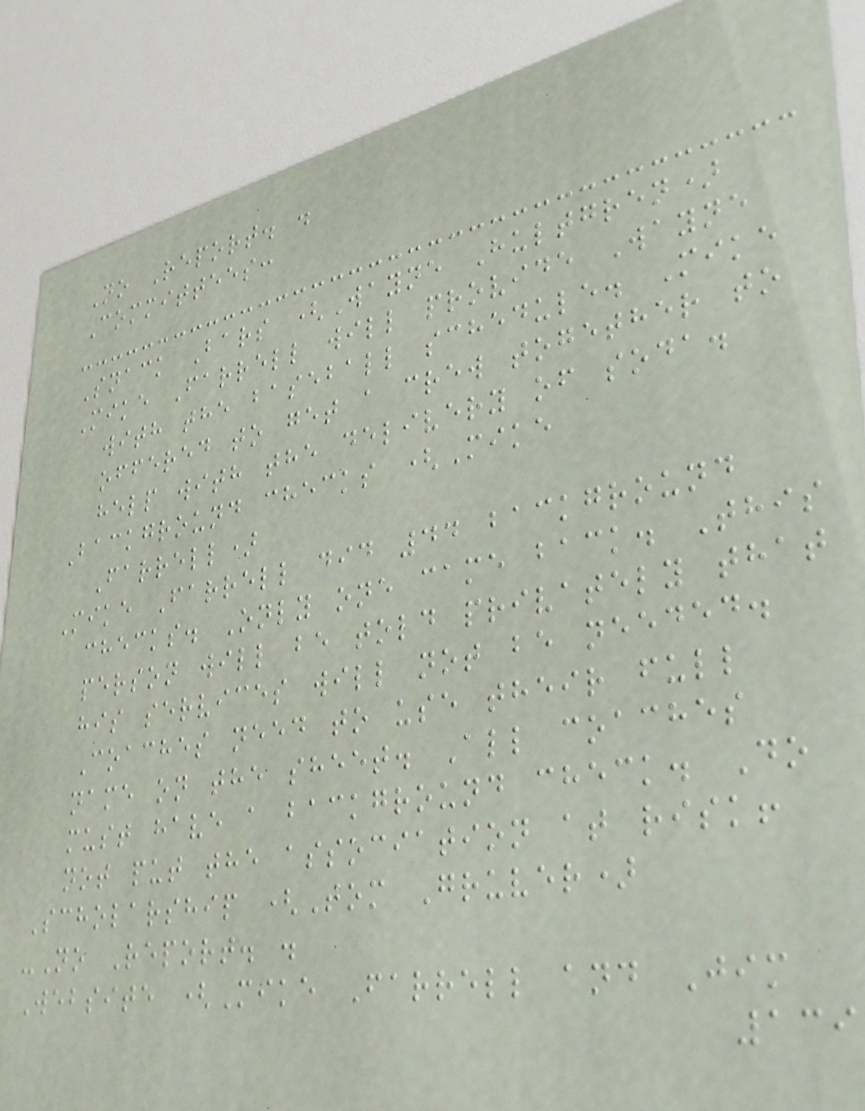No Report. .
Committees:
Snack Bars (Wayne Hultgren)
Mike Farrell will provide Wayne
with the baseball schedule. Mike
offered to get a crew together to
help with the delivery of soda.
Background checks (Mike
Farrell)
Mike Farrell did 44 background
checks. Only one came back. This
person will be told privately that
his services will not be needed.
Coaches need to use their full
name on the sheet. All coaches
must have a background check. Do
not put the association at risk!
Scholarship (Tom Gruver)
-No Report. .
Website (Mike Farrell and Jim
139
